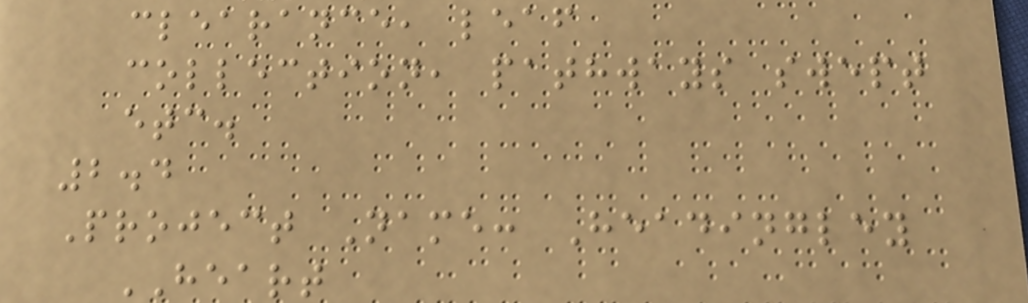clearance, leaf
collection, pathways swept
etc.
2.4
Project Name: Headingley
HEART
